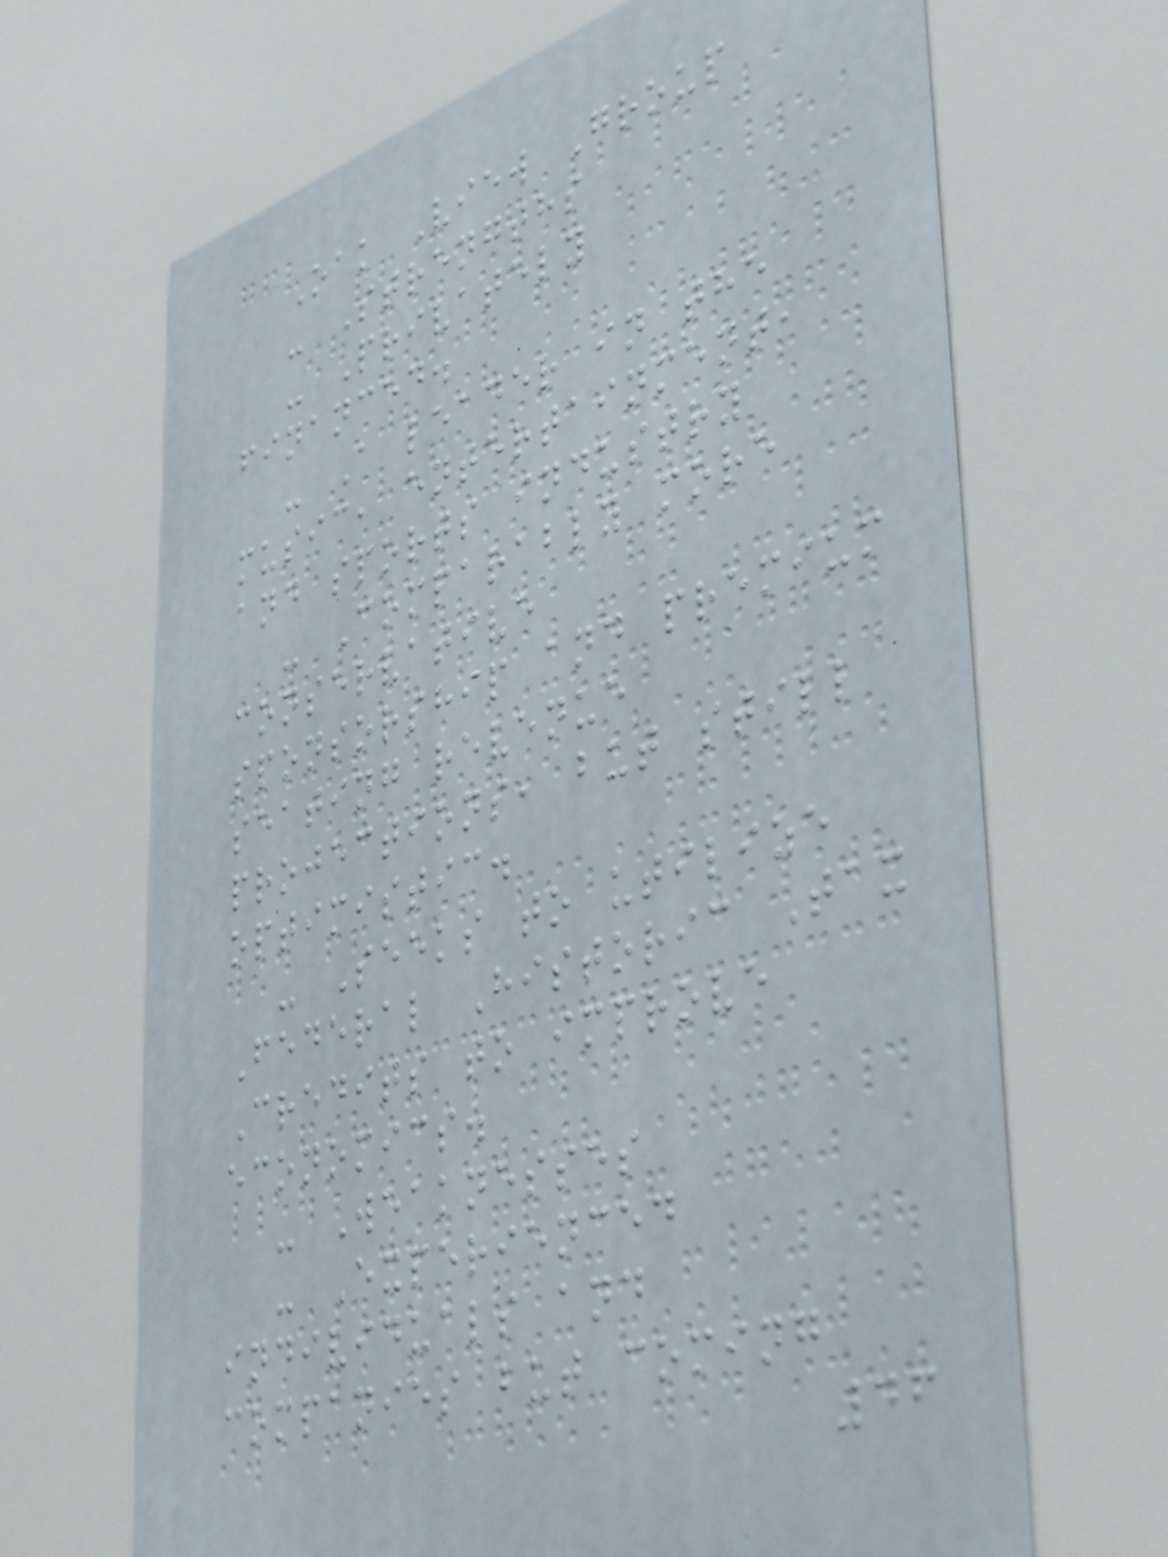Oak View Group
- Strengths
- Privately
financed.
- A leader in the
music, entertainment,
and sports industry
- Comparably more
conservative
sponsorship and premium
seating revenue
projections, but still
optimistic.
- Seeks to utilize
Federal Historic Tax
Credits to improve
economics.
- Weaknesses
- Experienced
individuals and
companies but coming
46
